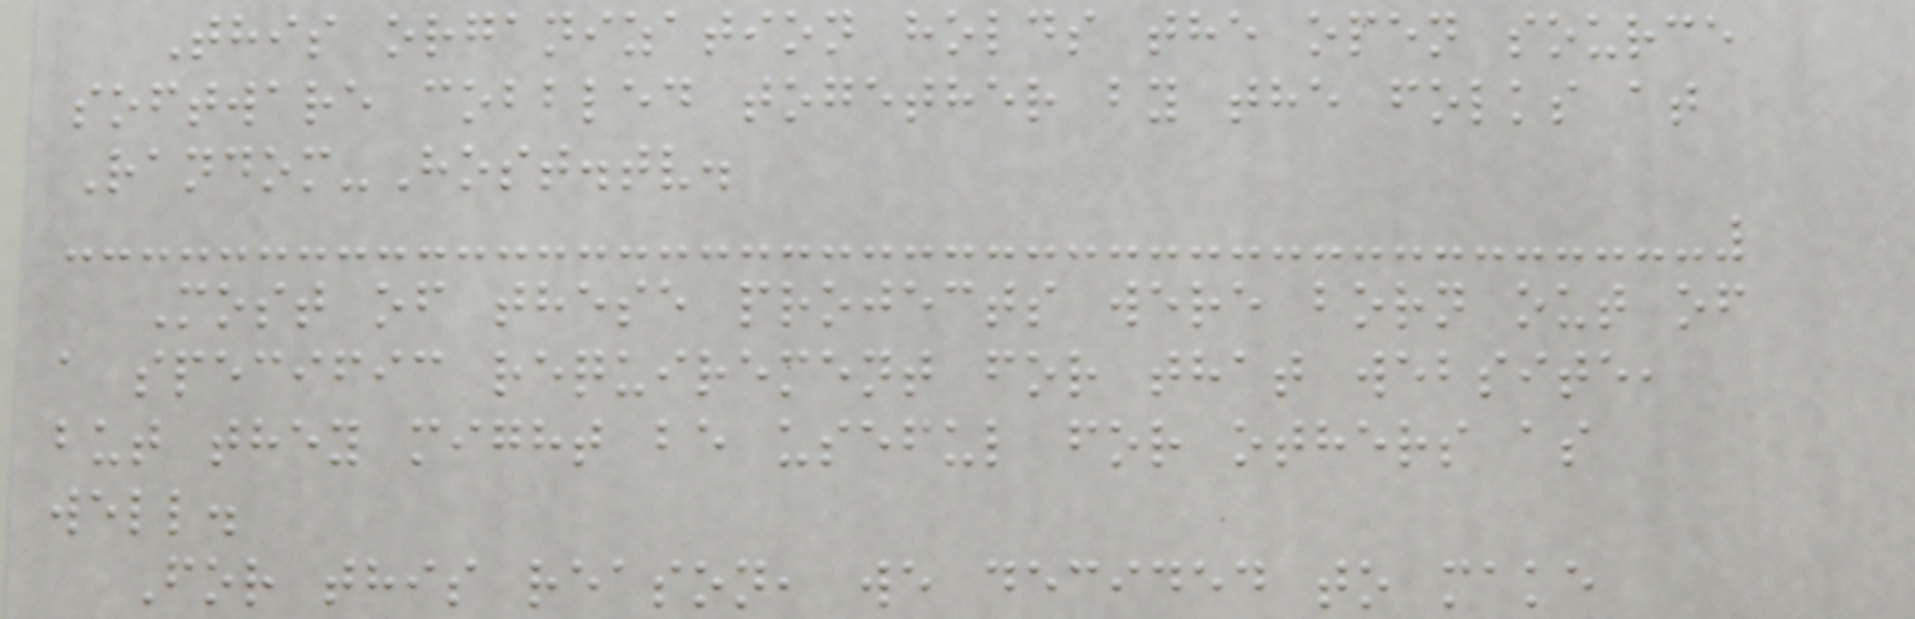This organization holds the open source
software cobbled together by the folks at
Random-Host.tv.
Most of these projects were born out of
a specific requirement for that website,
but they might be useful for others as
well.
For this reason, we decided to make
